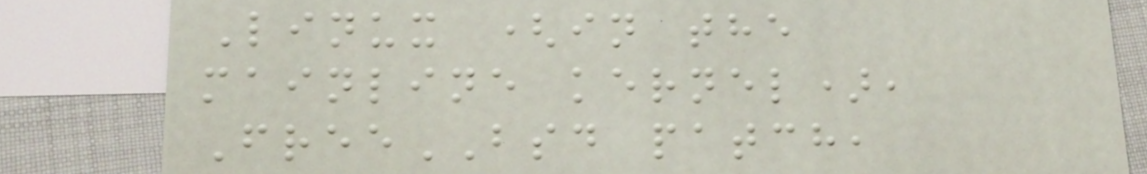Linux (in the
mainline kernel),
FreeBSD patch,
